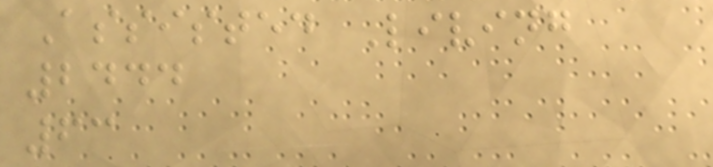Assisted Living
2444
63
